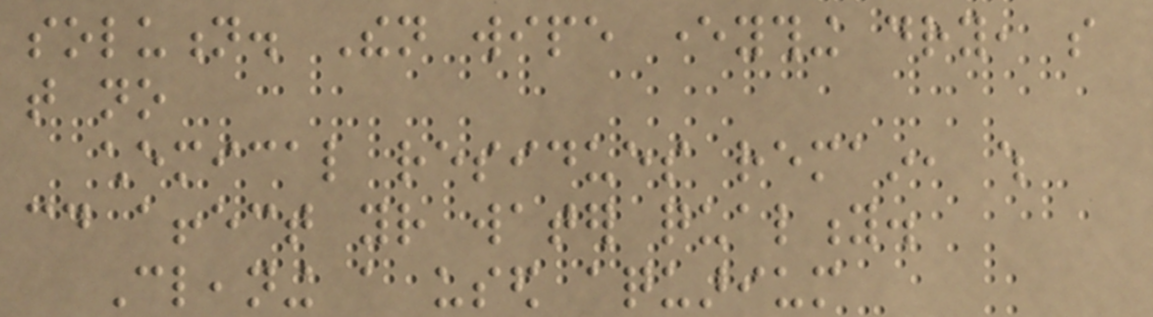solution. Then wipe everything dry, so
that no
chemical residues remain, which
could affect your water quality.
Cleaning a used aquarium
